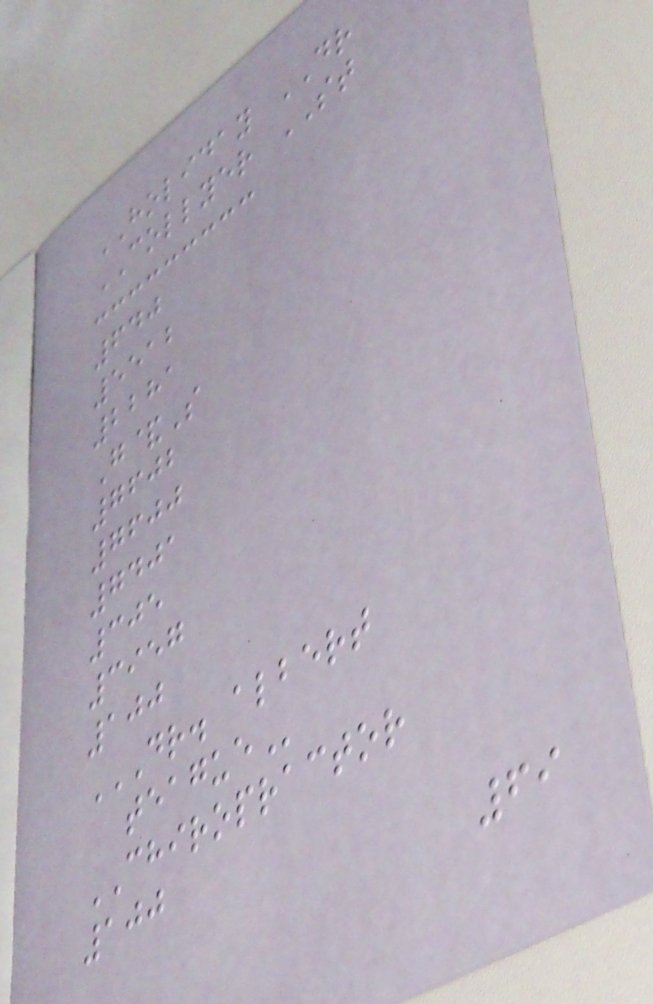HOLIDAY DR
COLLYER ST
640
5512
2281
G&S
7602
7600
7401
305
3957
100
DR. ALBERT
TEAGUE
CHIROPRACTOR
100
69
